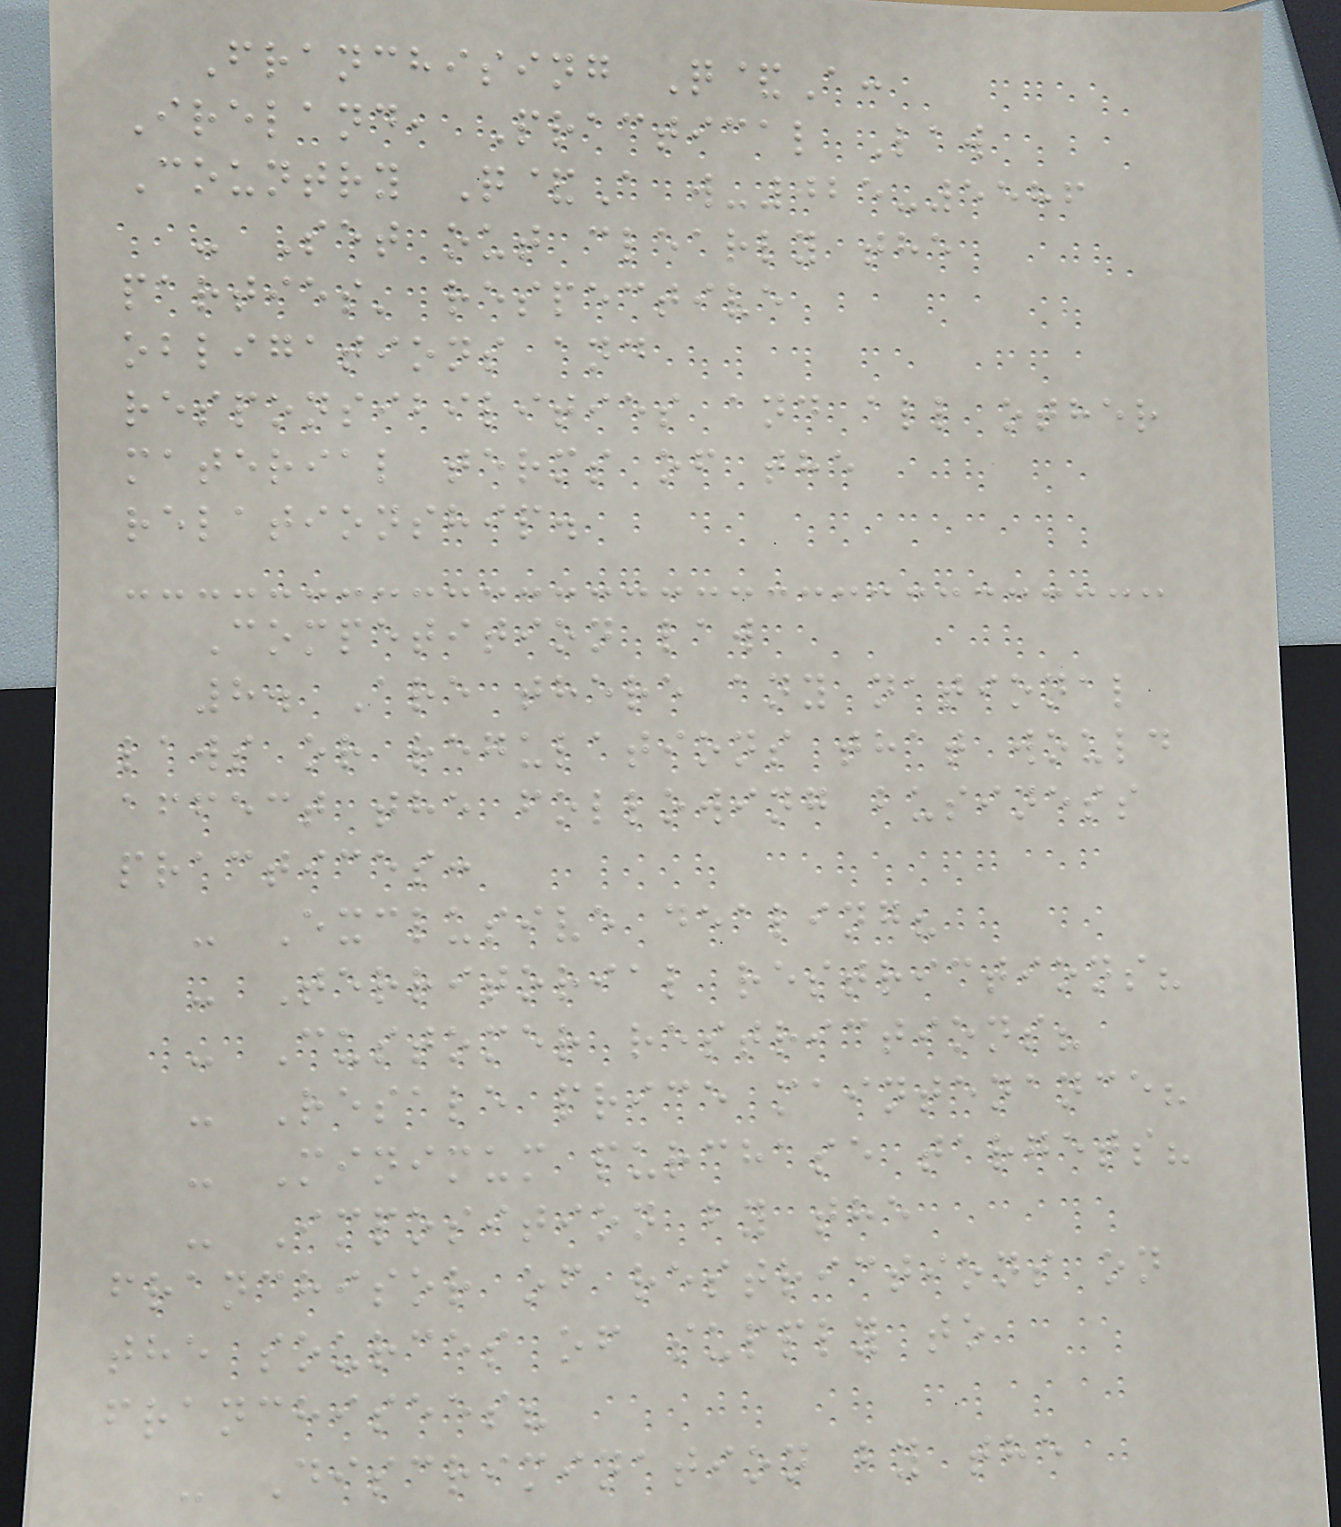Franchising Q&A:
Ireland, Practical Law
Country Q&A w-025-5586
- Set out clearly the
parties' respective
obligations and
responsibilities and all other
material terms of the
relationship.
Competition law
8. Are there any national
laws or regulations that would
affect the following business
practices:
- Exclusive dealing?
- Territorial restrictions?
- Customer restrictions?
- Resale price maintenance?
- Minimum purchase targets?
- Imposition by the
franchisor of restrictions on
the sources of supply to
franchisees?
- Discrimination by the
